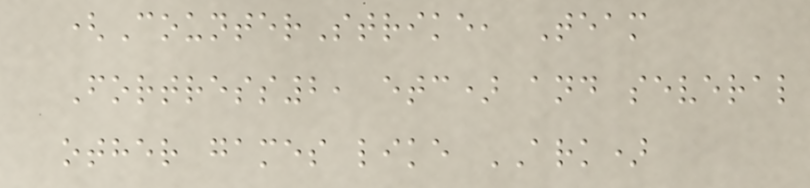(CounterStrike, Team
Fortress2, etc) and several
other games like ARK)
